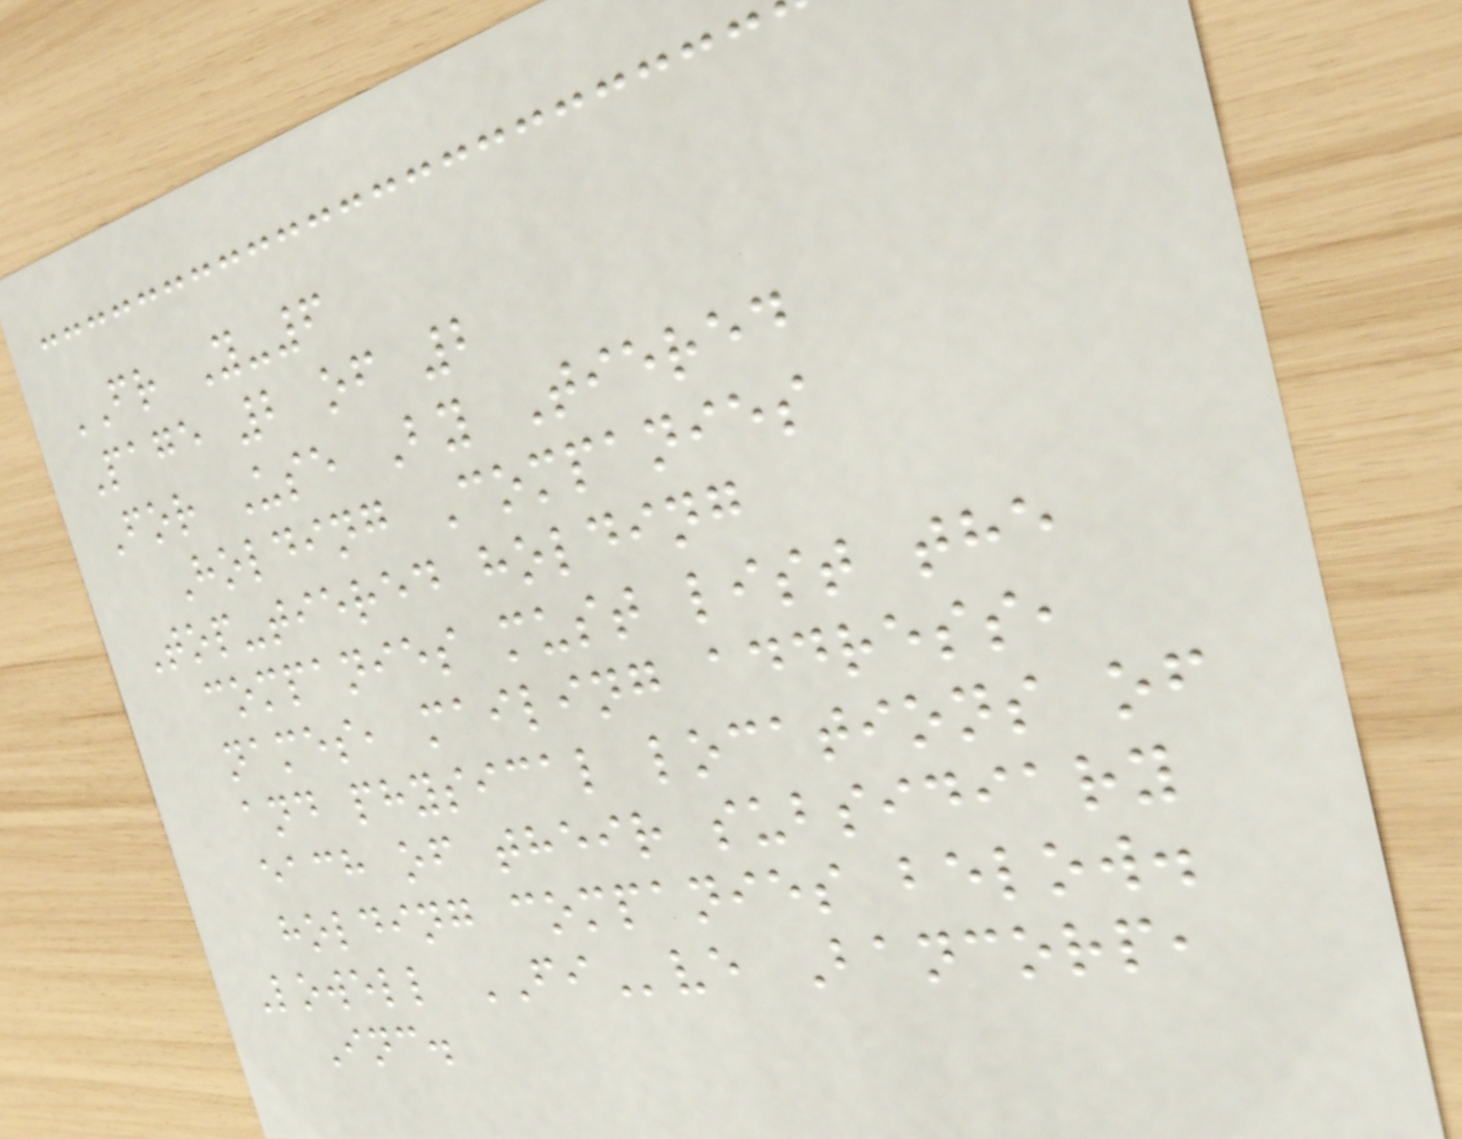FR Y-6
Page 2 of 2
For Use By Tiered
Holding Companies
Top-tiered holding
companies must list the
names, mailing address,
and physical locations of
each of their subsidiary
holding companies below.
Lowell FIve Bancorp,
Inc.
